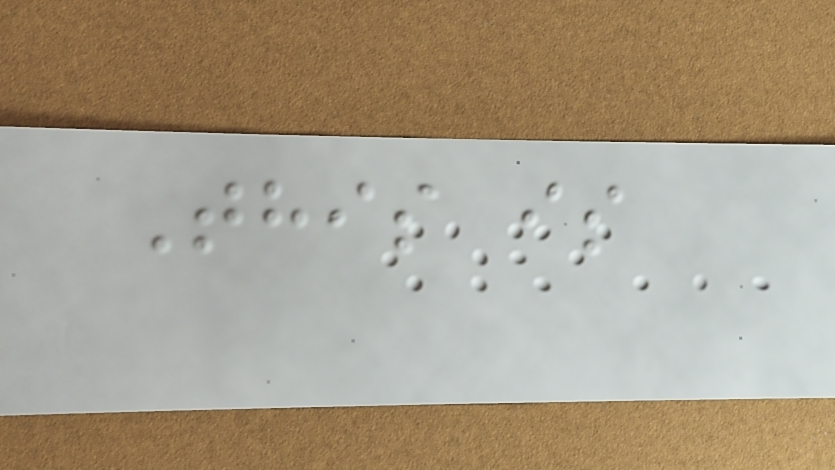This is
